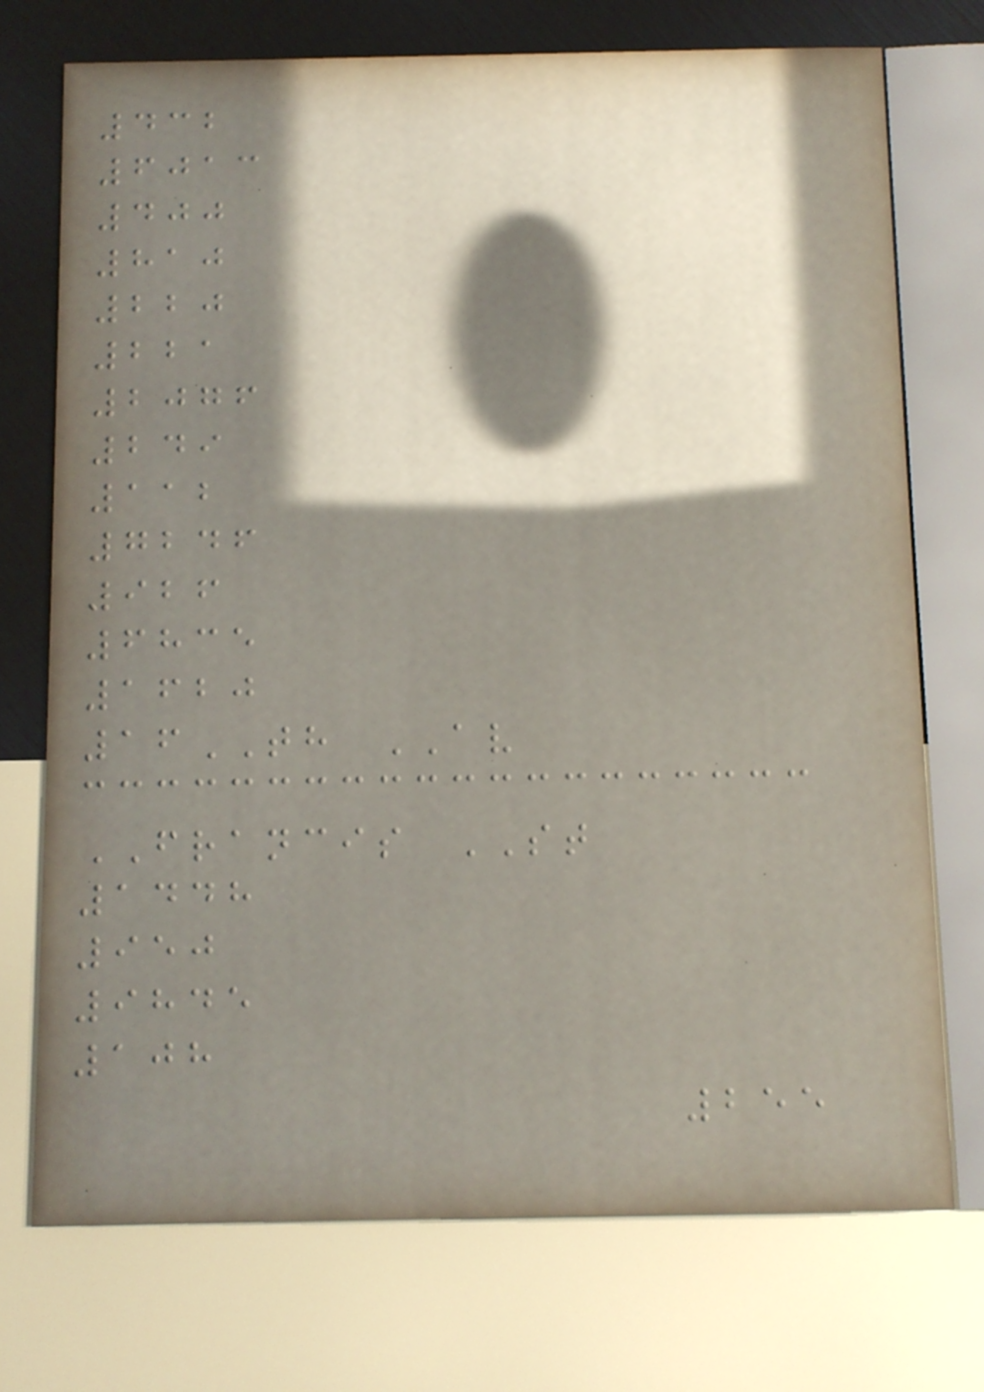432
6013
400
810
220
221
2076
249
112
7246
926
6835
1620
16TH AV
FRANCIS ST
1448
950
9845
108
255
